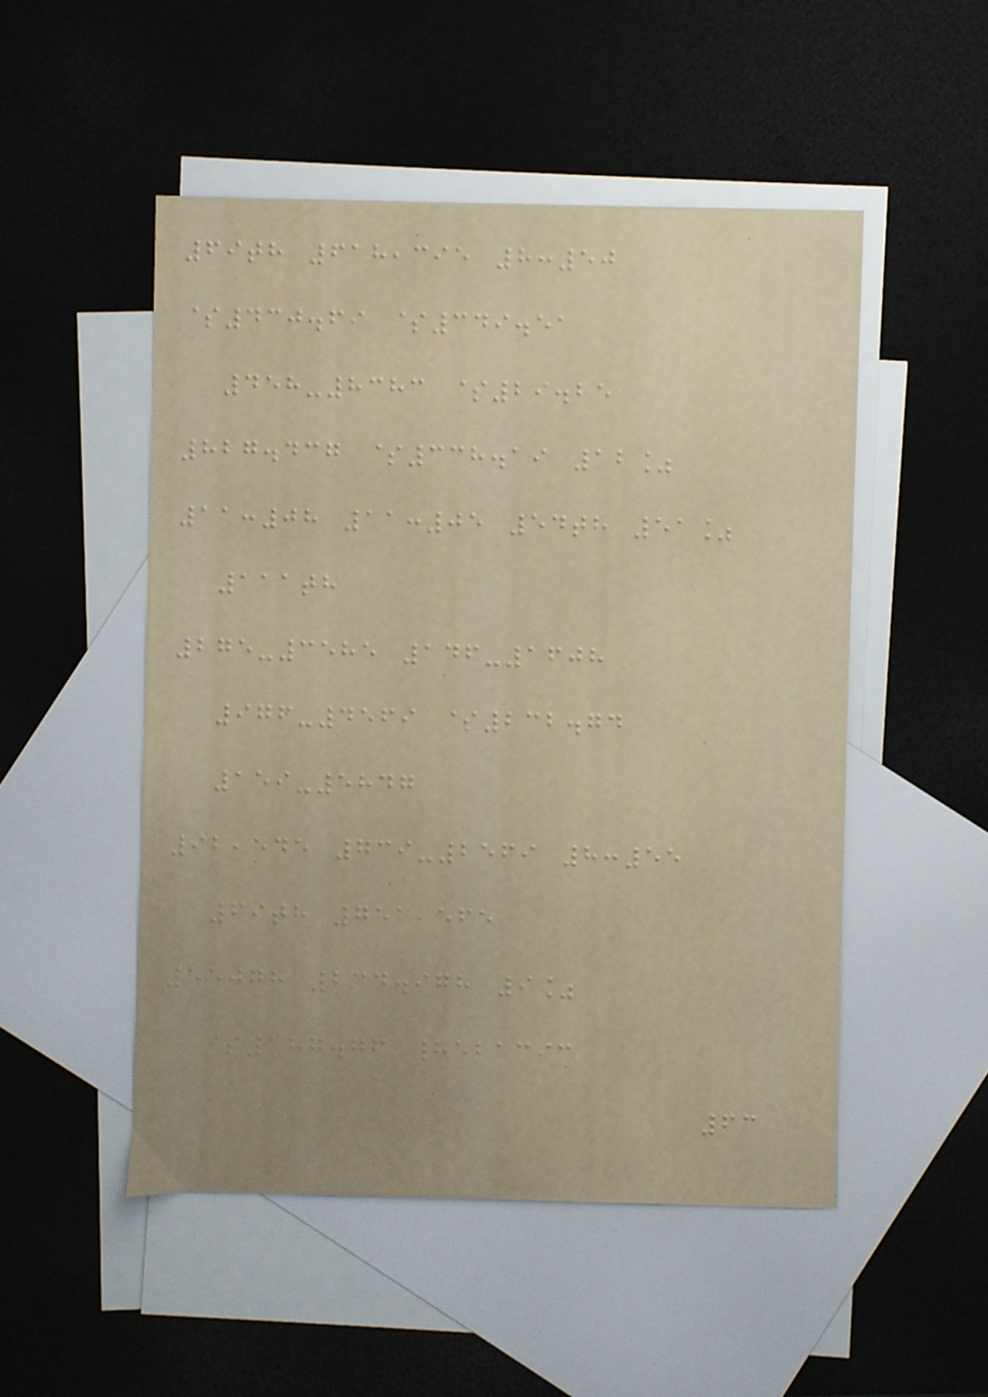69th 618,395 8:50
$430.69 $349.51
458-8383 $29.25
827.437 $338.19 12%
11:08 11:05 54th 51%
111th
275-3585 146-1608
976-4569 $232.74
159-5847
92,545 739-2569 8:55
69th 751,565
55078 234.978 9%
$187.76 8521393
63
